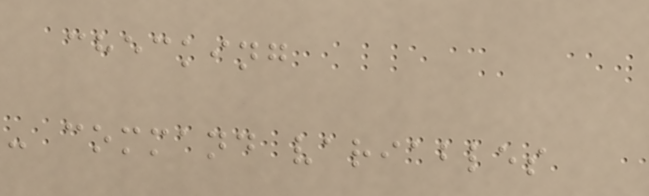checking
- command variables
